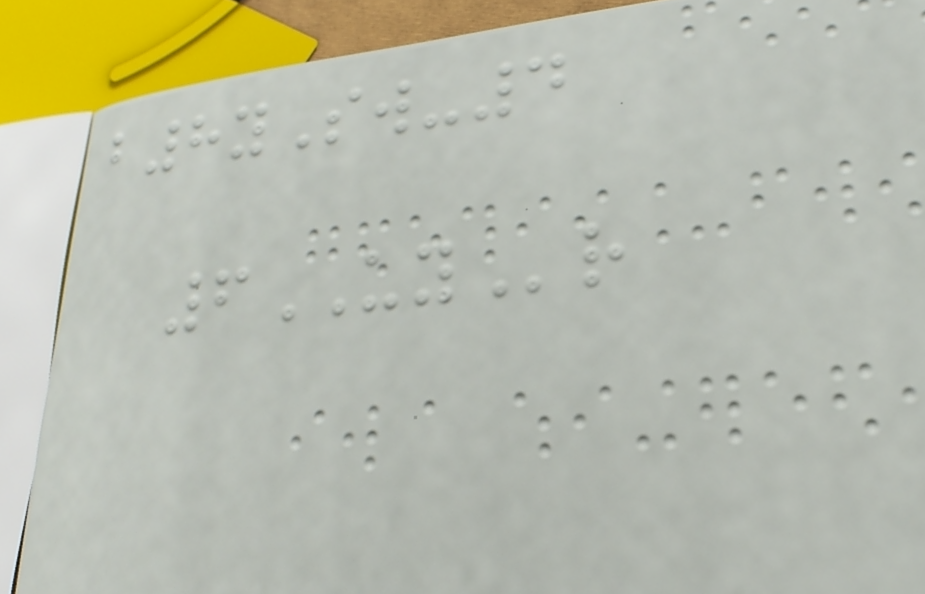b8ySw-4
6UYr
